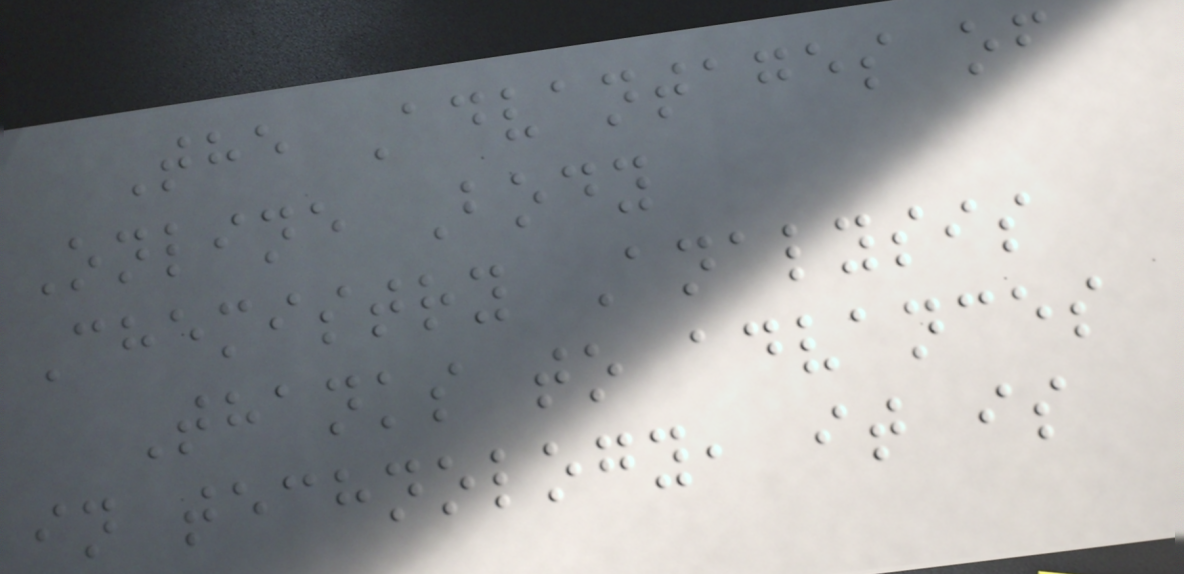The Advantages of
Online Body
Chemistry Analysis
Thanks to advances
in technology, it is
